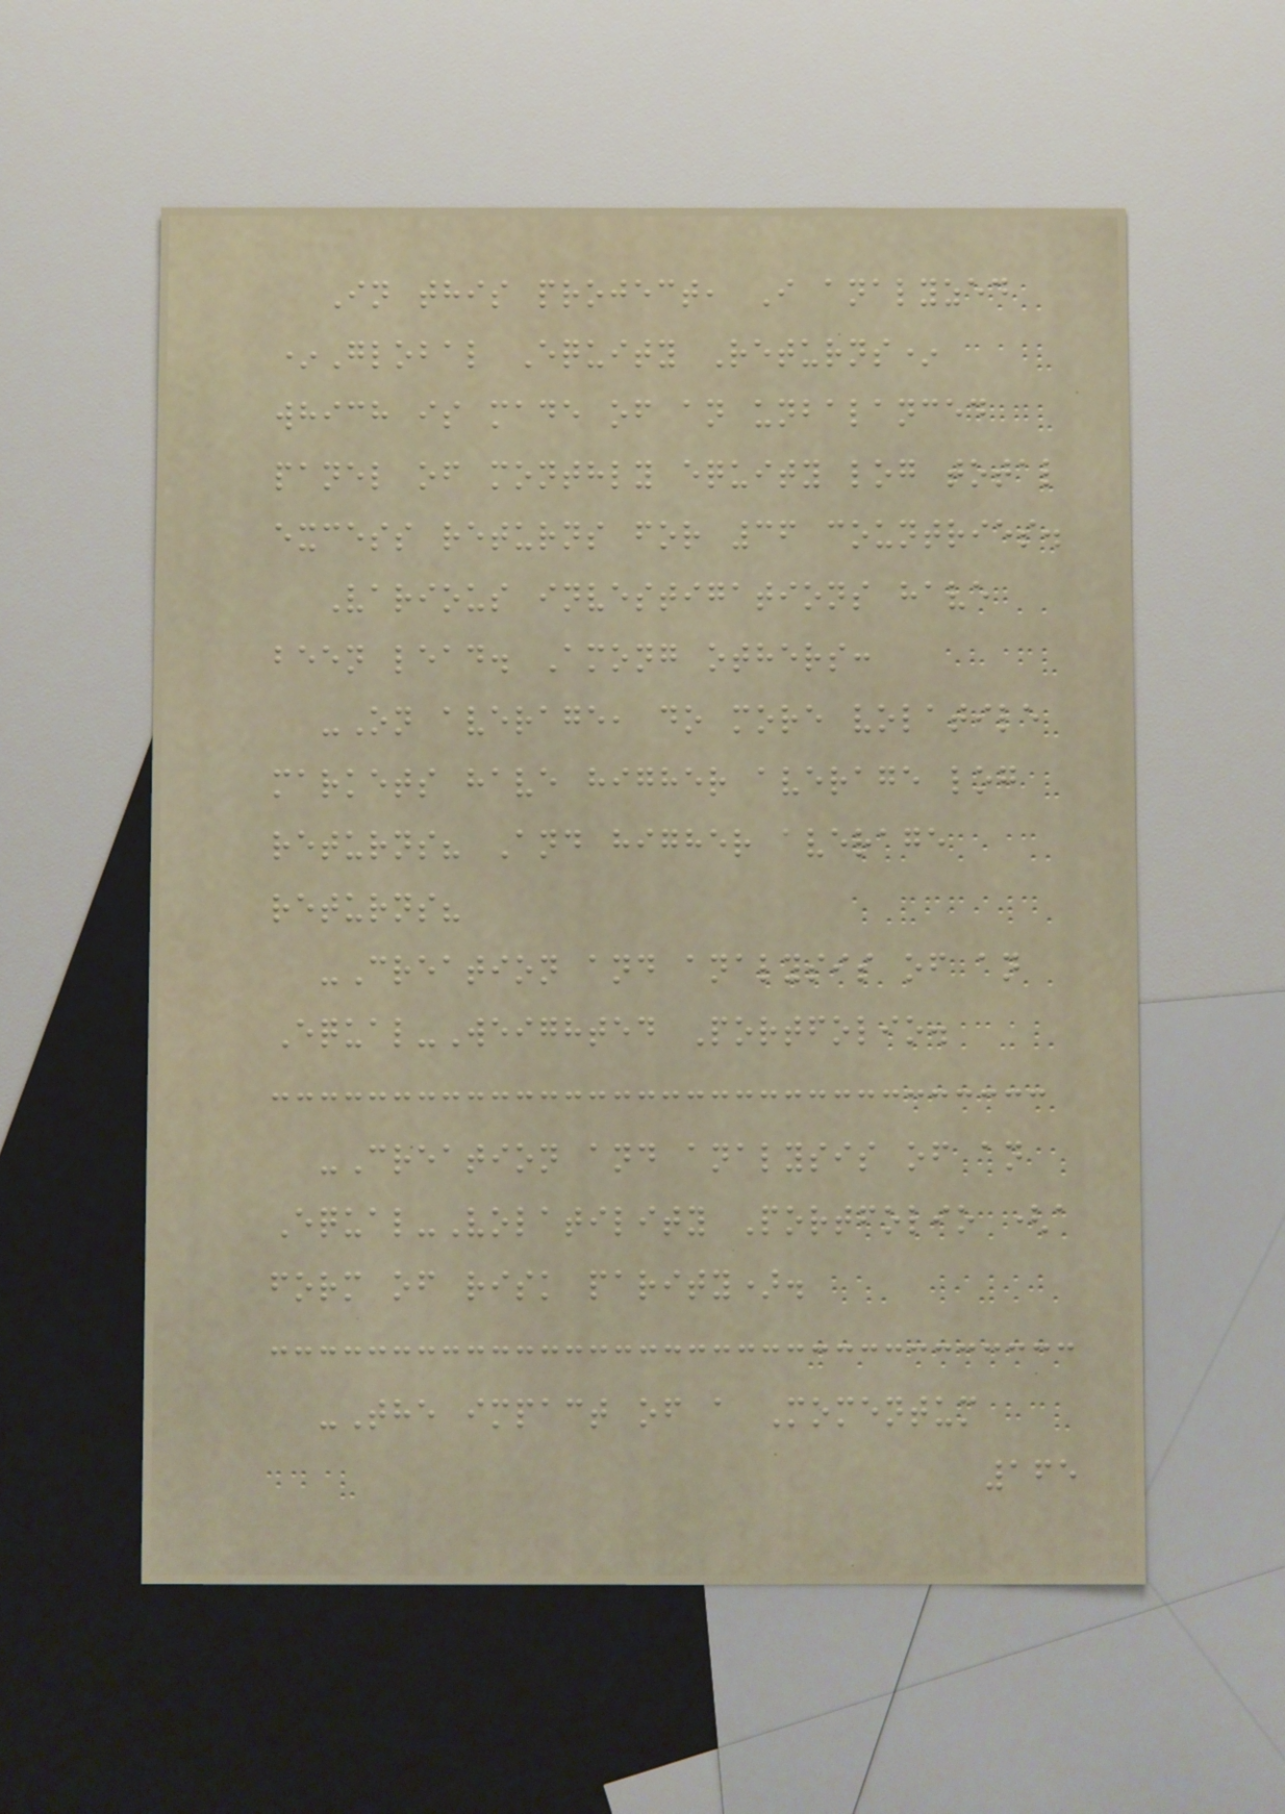In this project, I analyzed
*Global Equity Returns*
which is made of an unbalanced
panel of monthly equity log total
excess returns for 36 countries.
Various investigations have
been lead. Among others:
-On average, do more volatile
markets have higher average log
returns? And higher average
returns?
-Creation and analysis of an
Equal-Weighted Portfolio.
-Creation and analysis of an
Equal-Volatility Portfolio (a
form of risk parity).
-The impact of a Momentum
165
